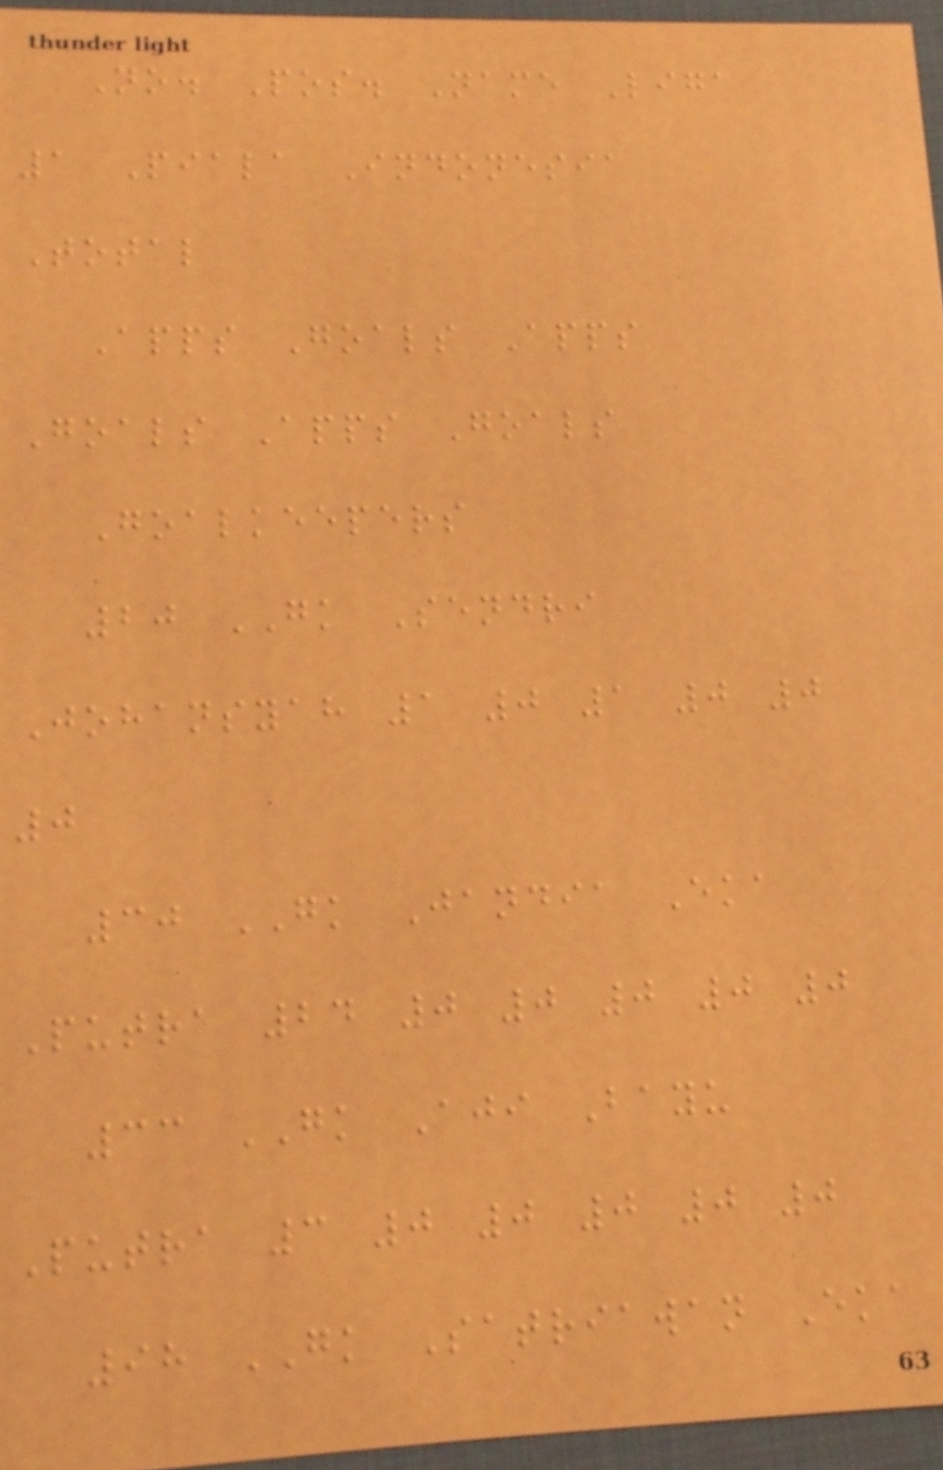No. Pos. Name Liga
1 Piala Indonesia
Total
Apps Goals Apps
Goals Apps Goals
Goalkeepers
20 GK Sendri
Johansyah 1 0 1 0 0
0
30 GK Jandia Eka
Putra 24 0 0 0 0 0
33 GK Aji Bayu
Putra 3 0 0 0 0 0
98 GK Satriawan Eka
